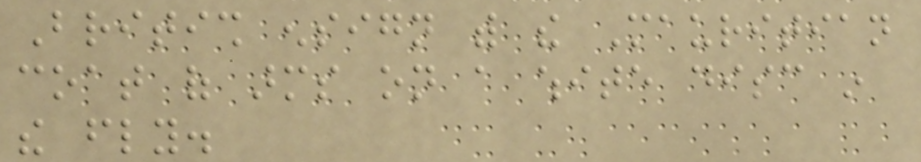British ensign with the Mauritian
coat of arms on a white disc in
the fly.
